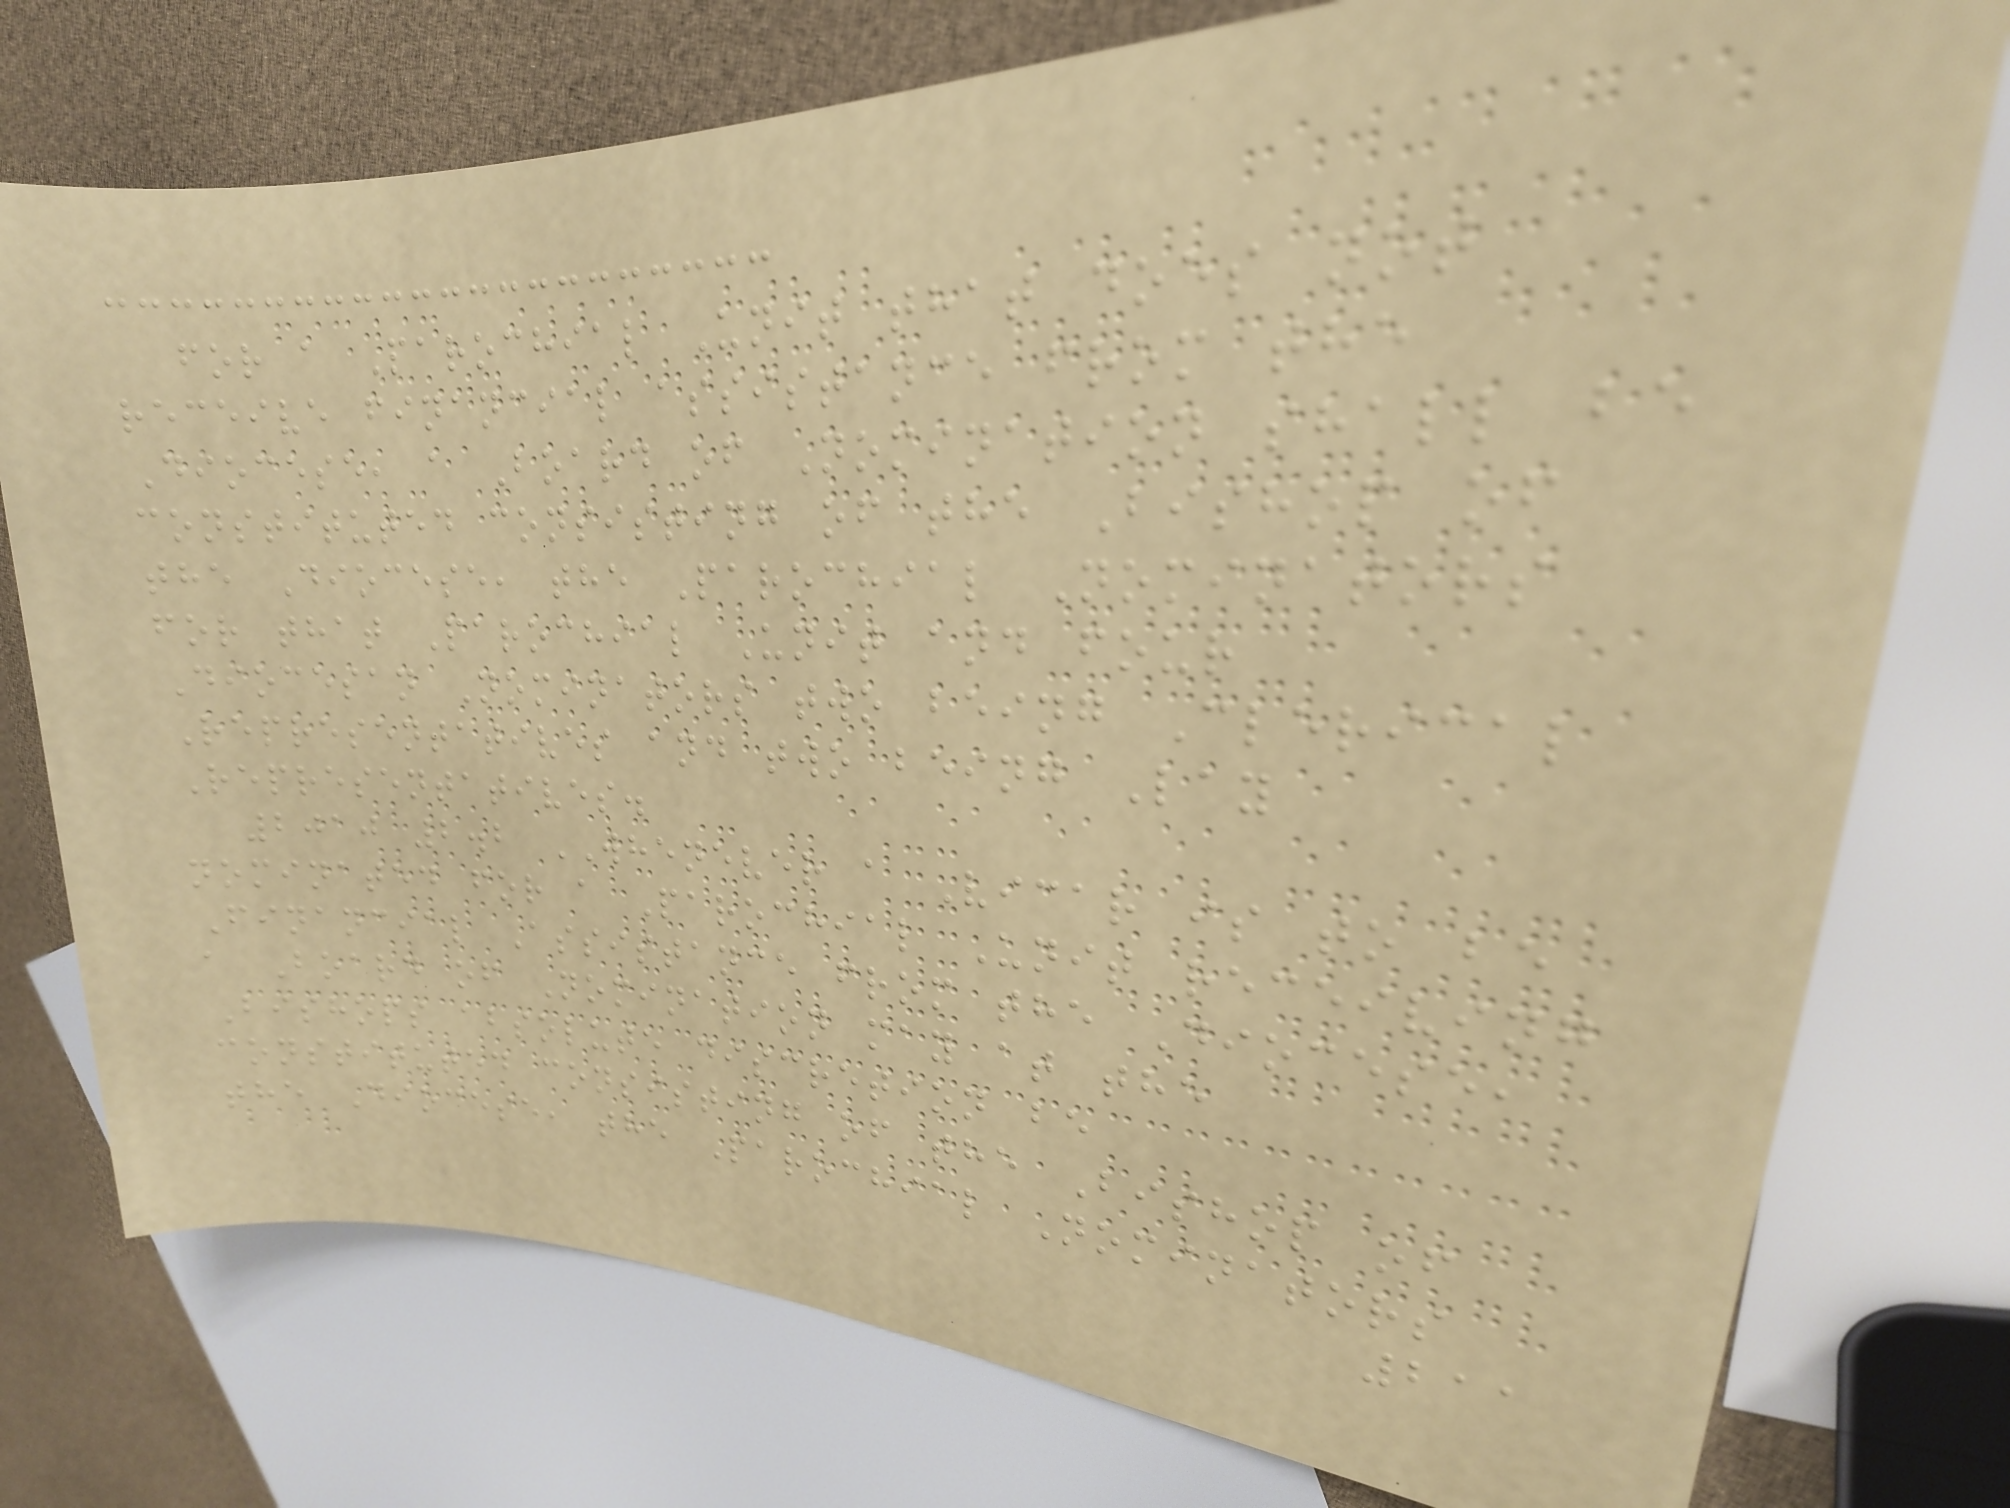for a Parochial Unit that does not
receive financial assistance from the
Diocese, a Board of Nomination shall be
constituted consisting of the Bishop of
the Diocese, the Parochial Nominators
for that Parochial Unit and four
Diocesan Nominators two being Clerical
Representatives and two being Lay
Representatives.
2010 2.2 WHENEVER a Vicar is to be
nominated for a Parochial Unit receiving
Financial Assistance from the Diocese,
a Board of Nomination may at the
Bishops absolute discretion be
constituted consisting of the Bishop of
the Diocese, the Parochial Nominators
211
